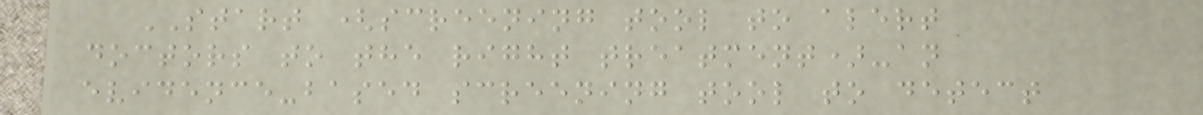START (screening tool to alert
doctors to the right treatment)-an
evidence-based screening tool to detect
